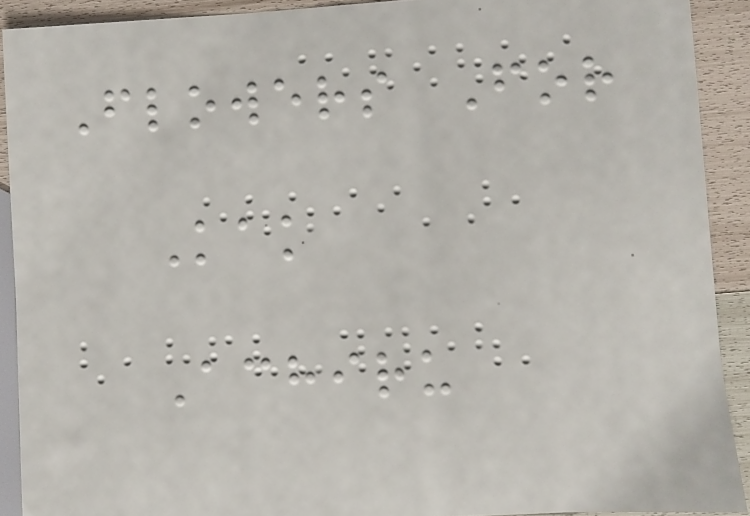Flowers For
Kak
Achiru
